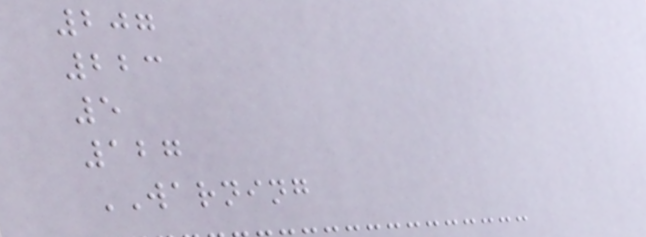207
223
5
127
WARNING
